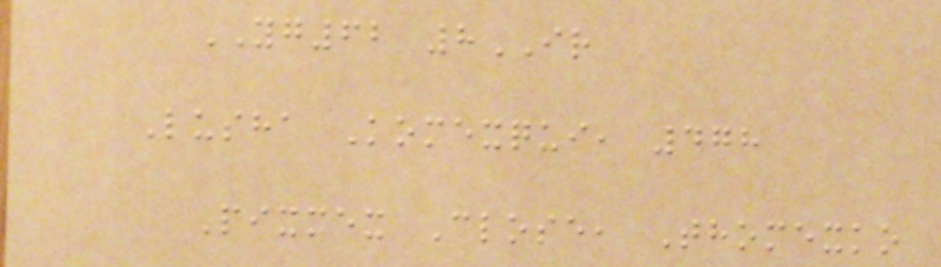YG62 8IR
Lusha Komexqui, 478
Pixmex Close, Thomexko
